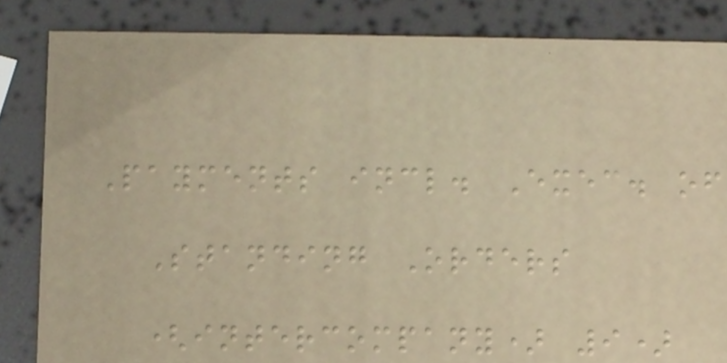Payments incl. Exec. of
Standing Orders
(intercompany) 9)
